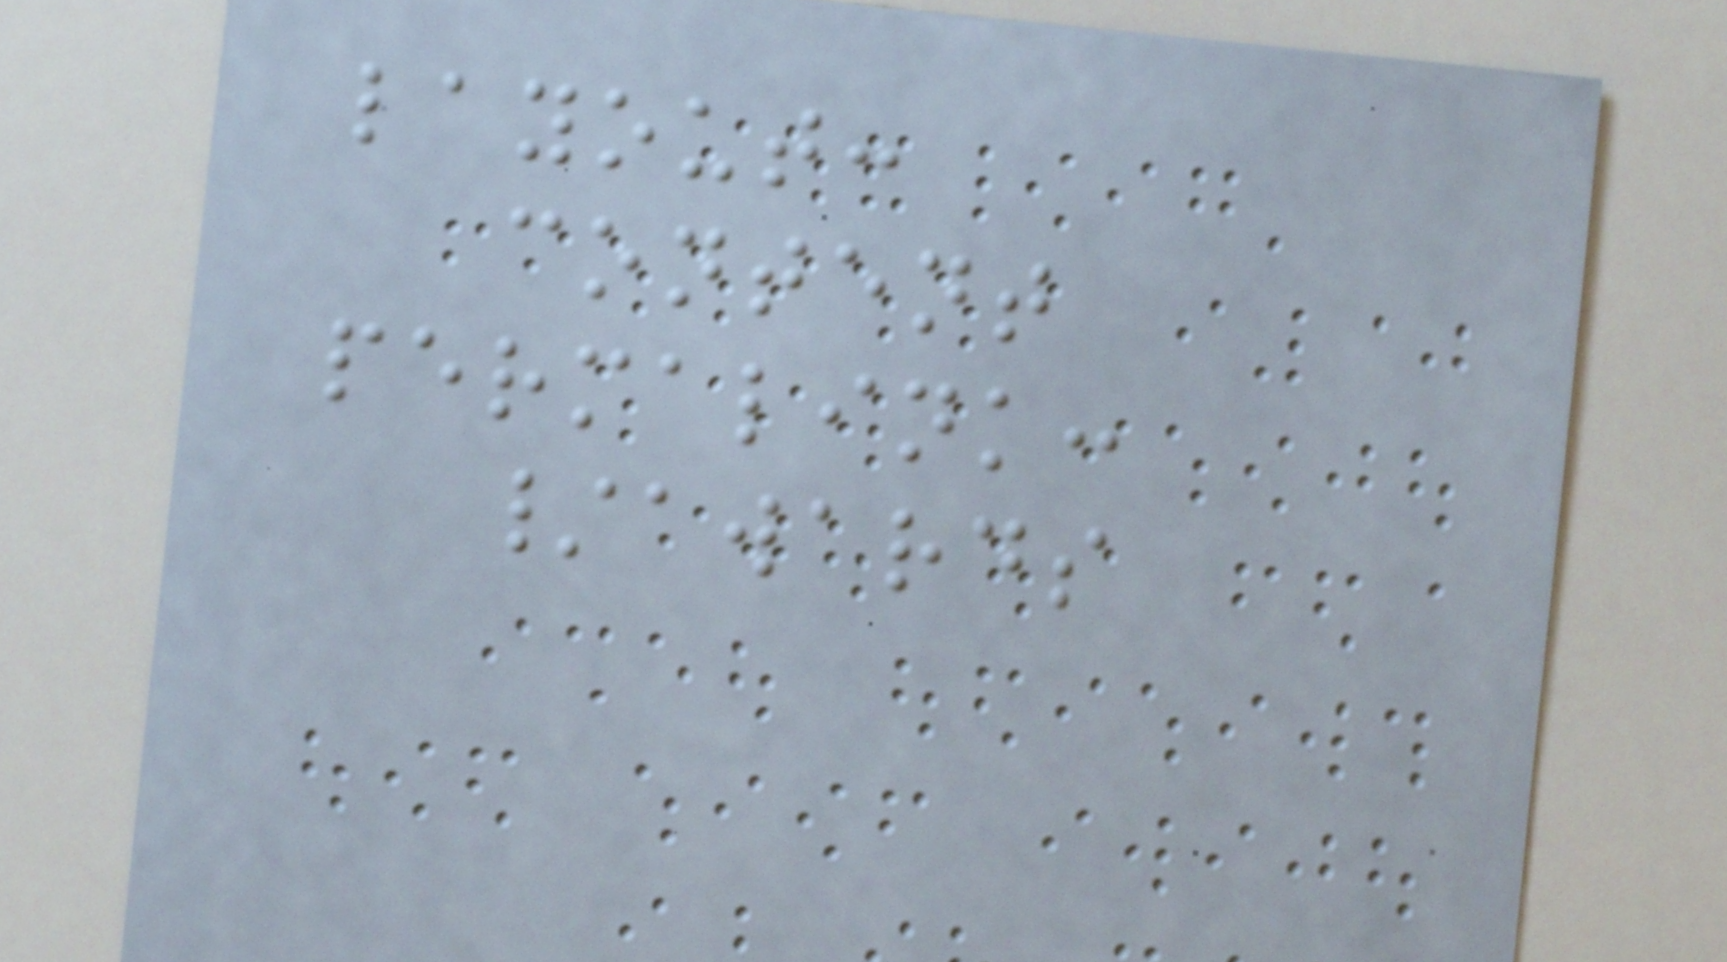layout:
content
permalink:
/awards
